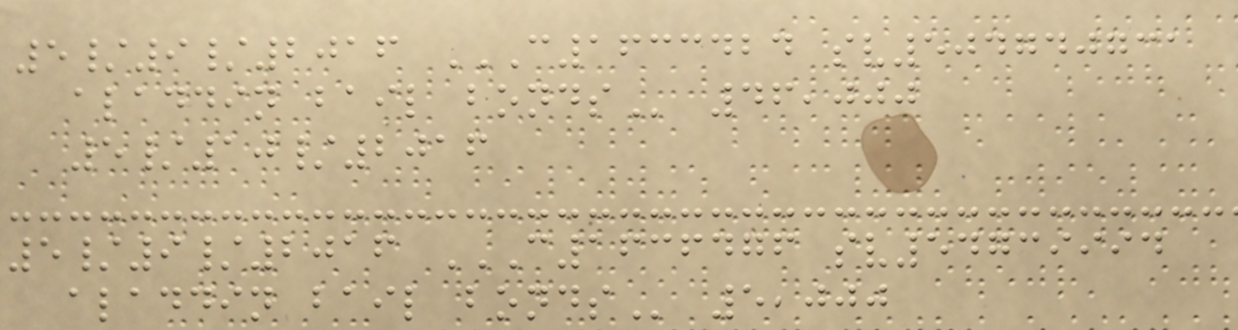5/9/2016 C1633424 SV504740731
ALADDIN BAIL BONDS 46,000
5/10/2016
5/9/2016 C1636476 SV54739994
ALADDIN BAIL BONDS 5,000
